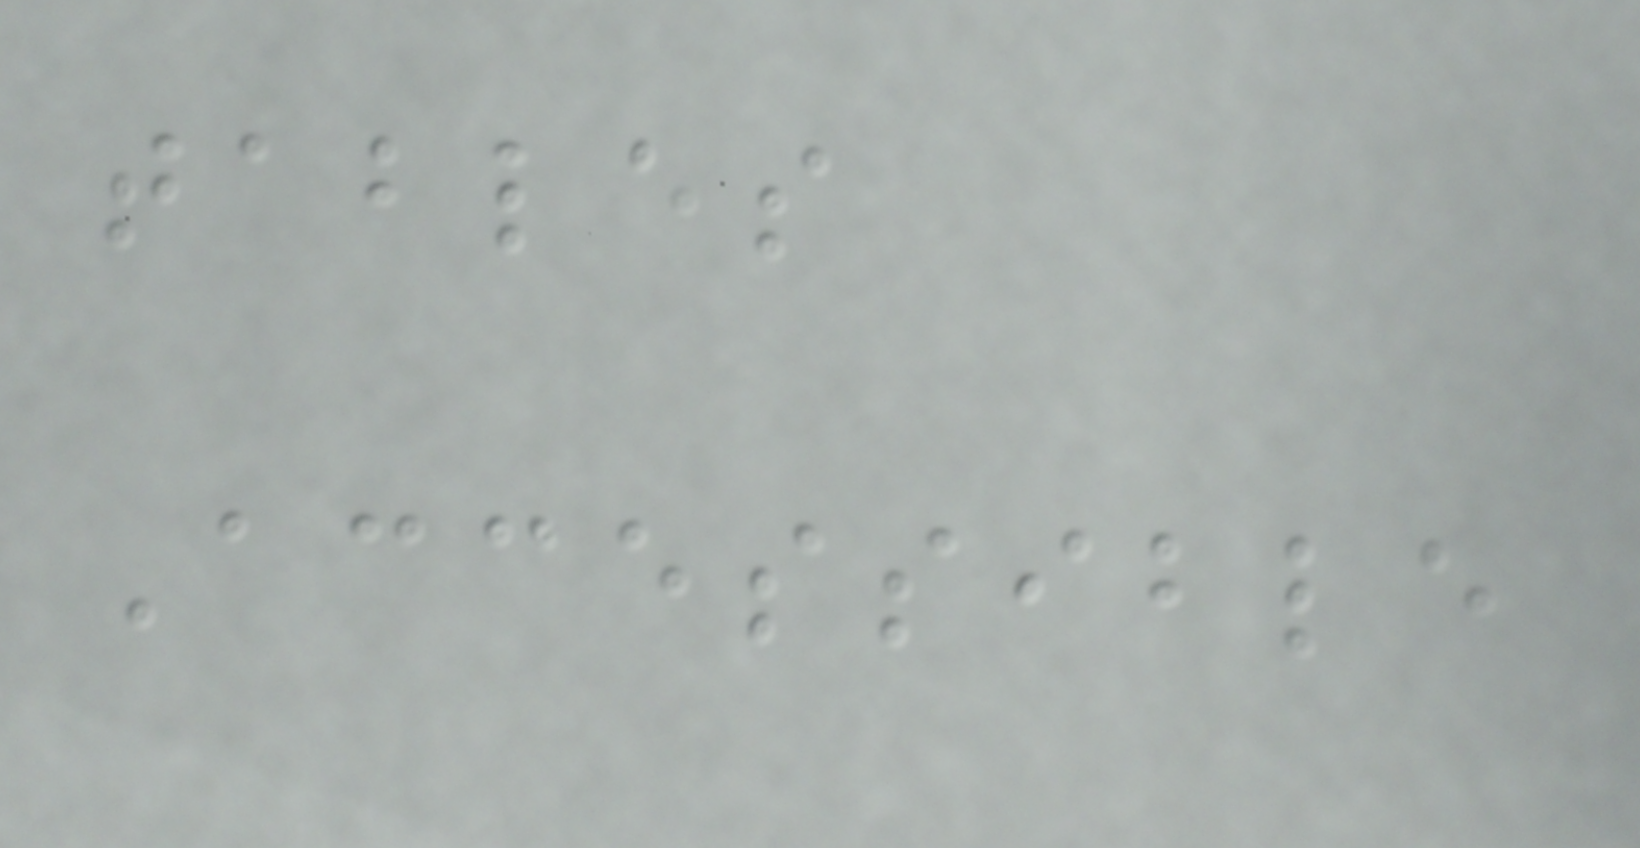tables
Accessible
